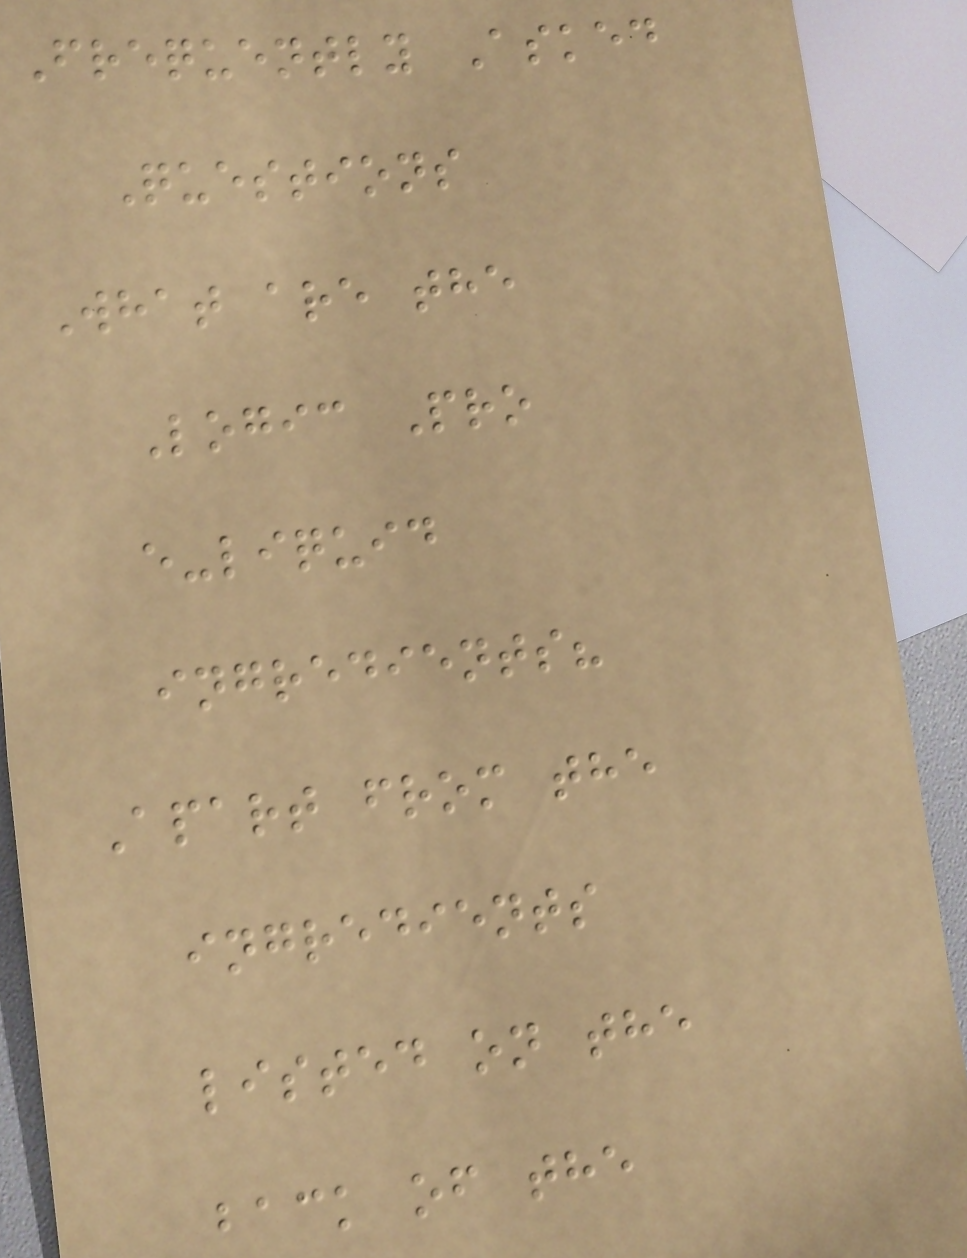Frequently Asked
Questions
What are the
Logic Pro
e-liquid
ingredients?
Apart from the
ingredients
listed on the
back of the
